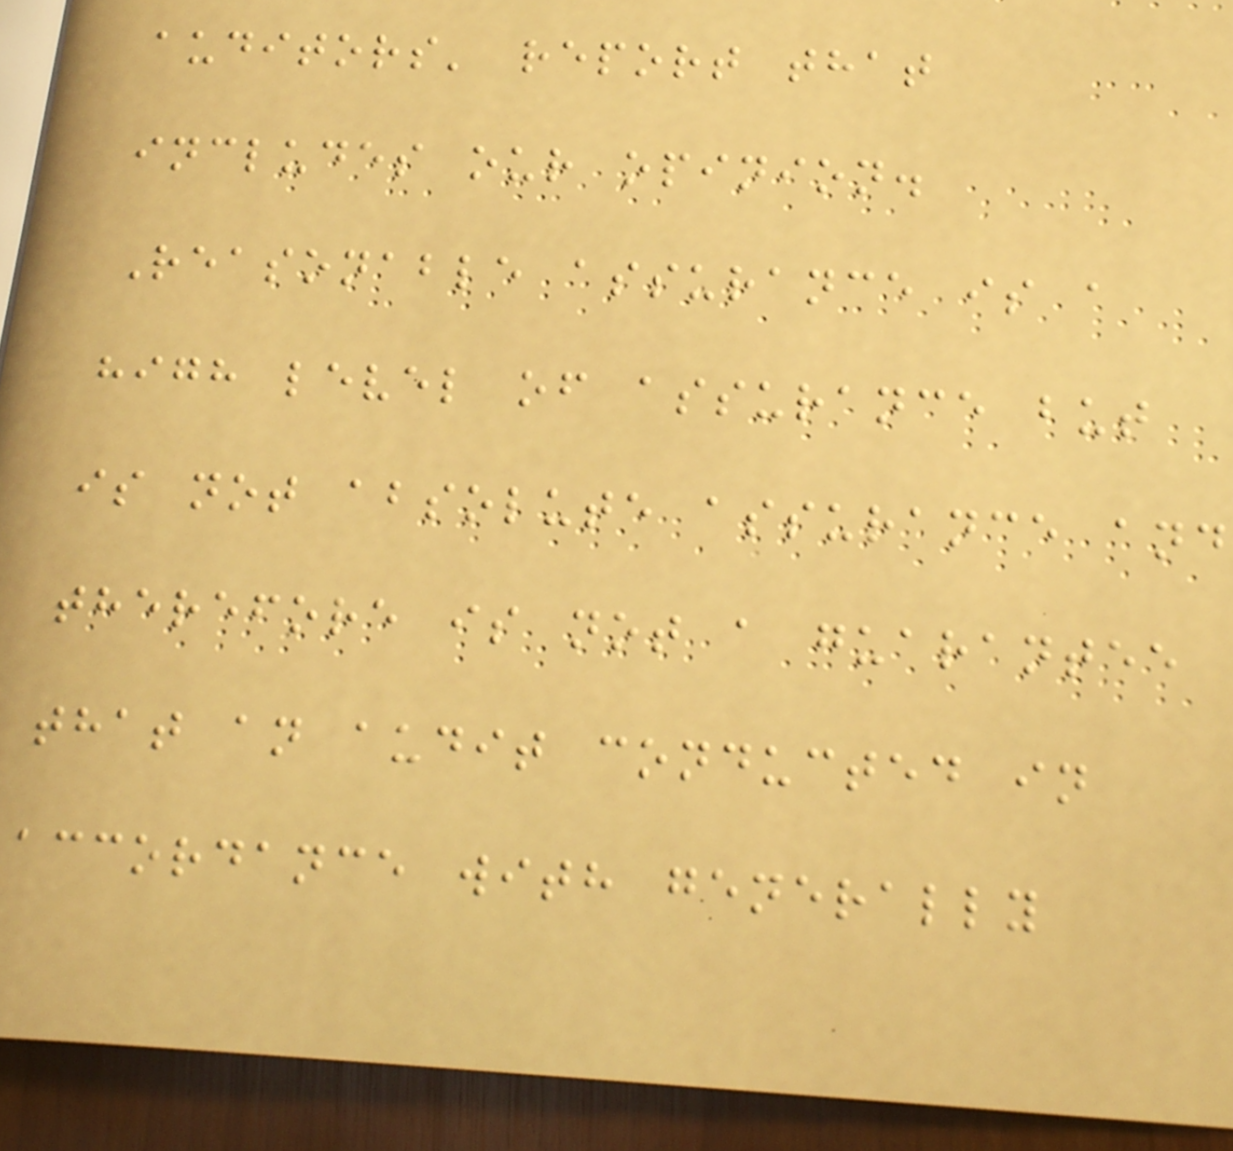auditors' report that
includes our opinion.
Reasonable assurance is a
high level of assurance but
is not absolute assurance and
therefore is not a guarantee
that an audit conducted in
accordance with generally
